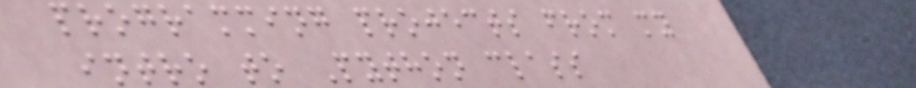programming projects from my
intro to Python class
